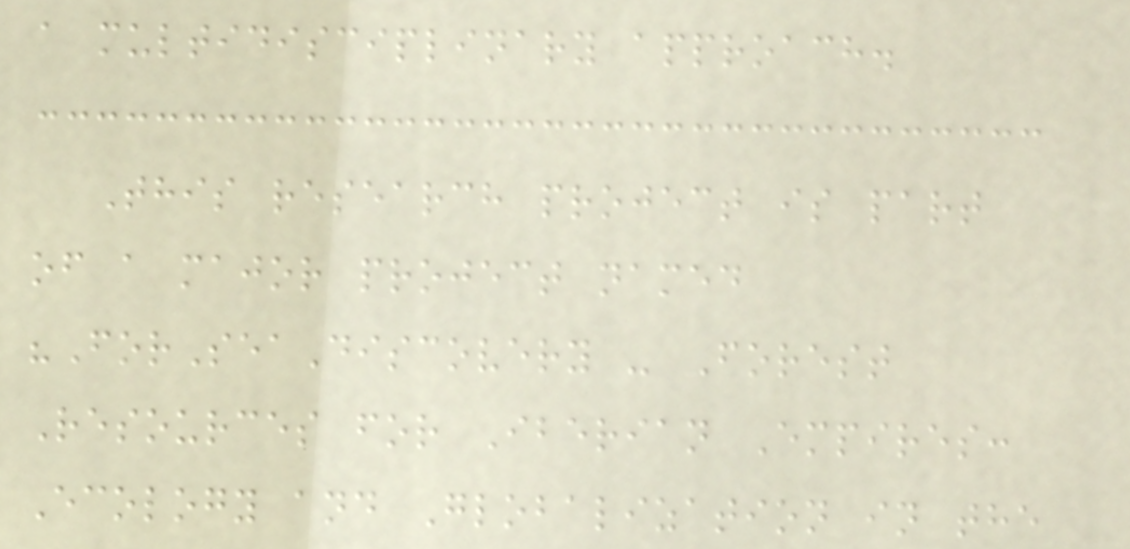a multidisciplinary approach.
This research project is part
of a major project named
"ForSeaDiscovery - Forest
Resources for Iberian Empires:
Ecology and Globalization in the
